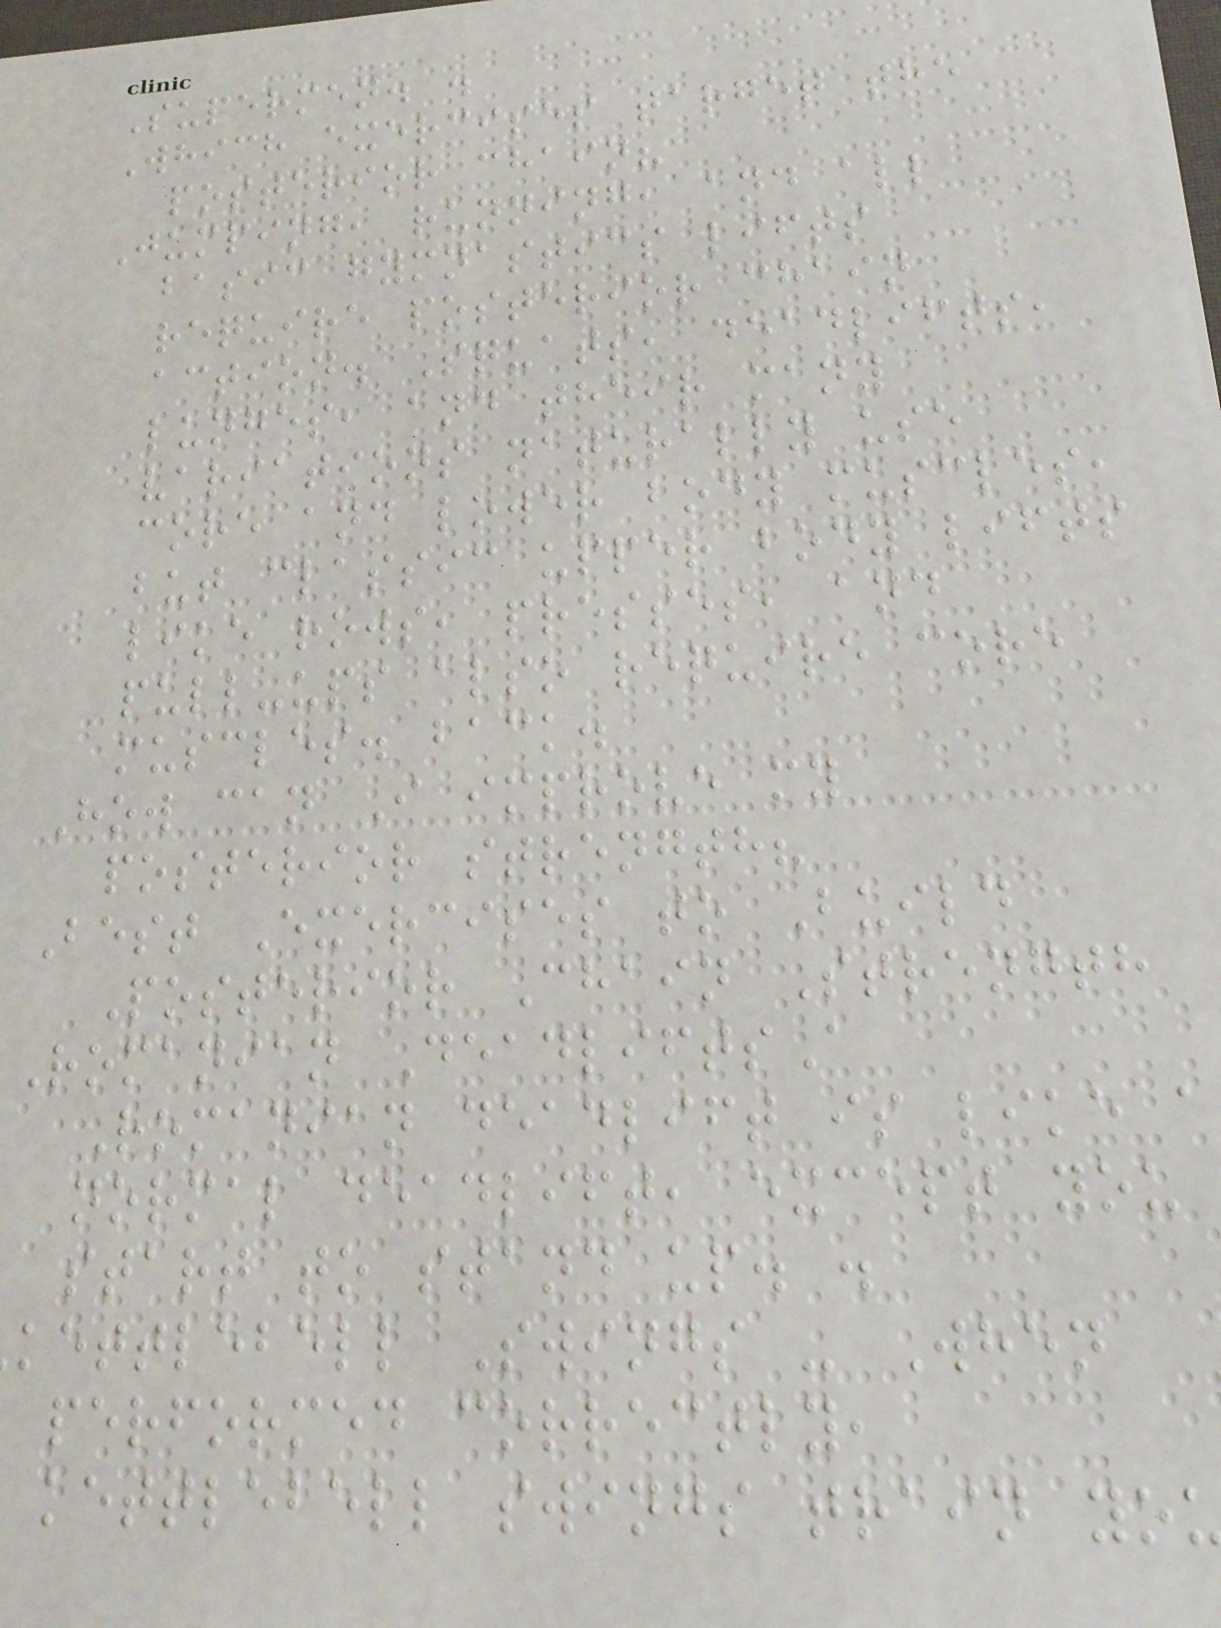Supermen. .
Which exercises target the
posterior chain?
Jumping, running, and all
basic gymnastics lifts
require posterior chain
action. Squats, deadlifts,
lunges, and their many
variations naturally use
core and lower body muscles,
but classic upper body lifts
like rows, presses, and
pull-ups also require core
muscles. back.
How can I improve my
posterior strength?
Best Exercises to Build
Posterior Chain Strength
Romanian DeadliftsA
Romanian deadlift is like a
normal deadlift, except you
start to stand up. .
kettlebell Swings - When
performed correctly,
kettlebell swings train yo
